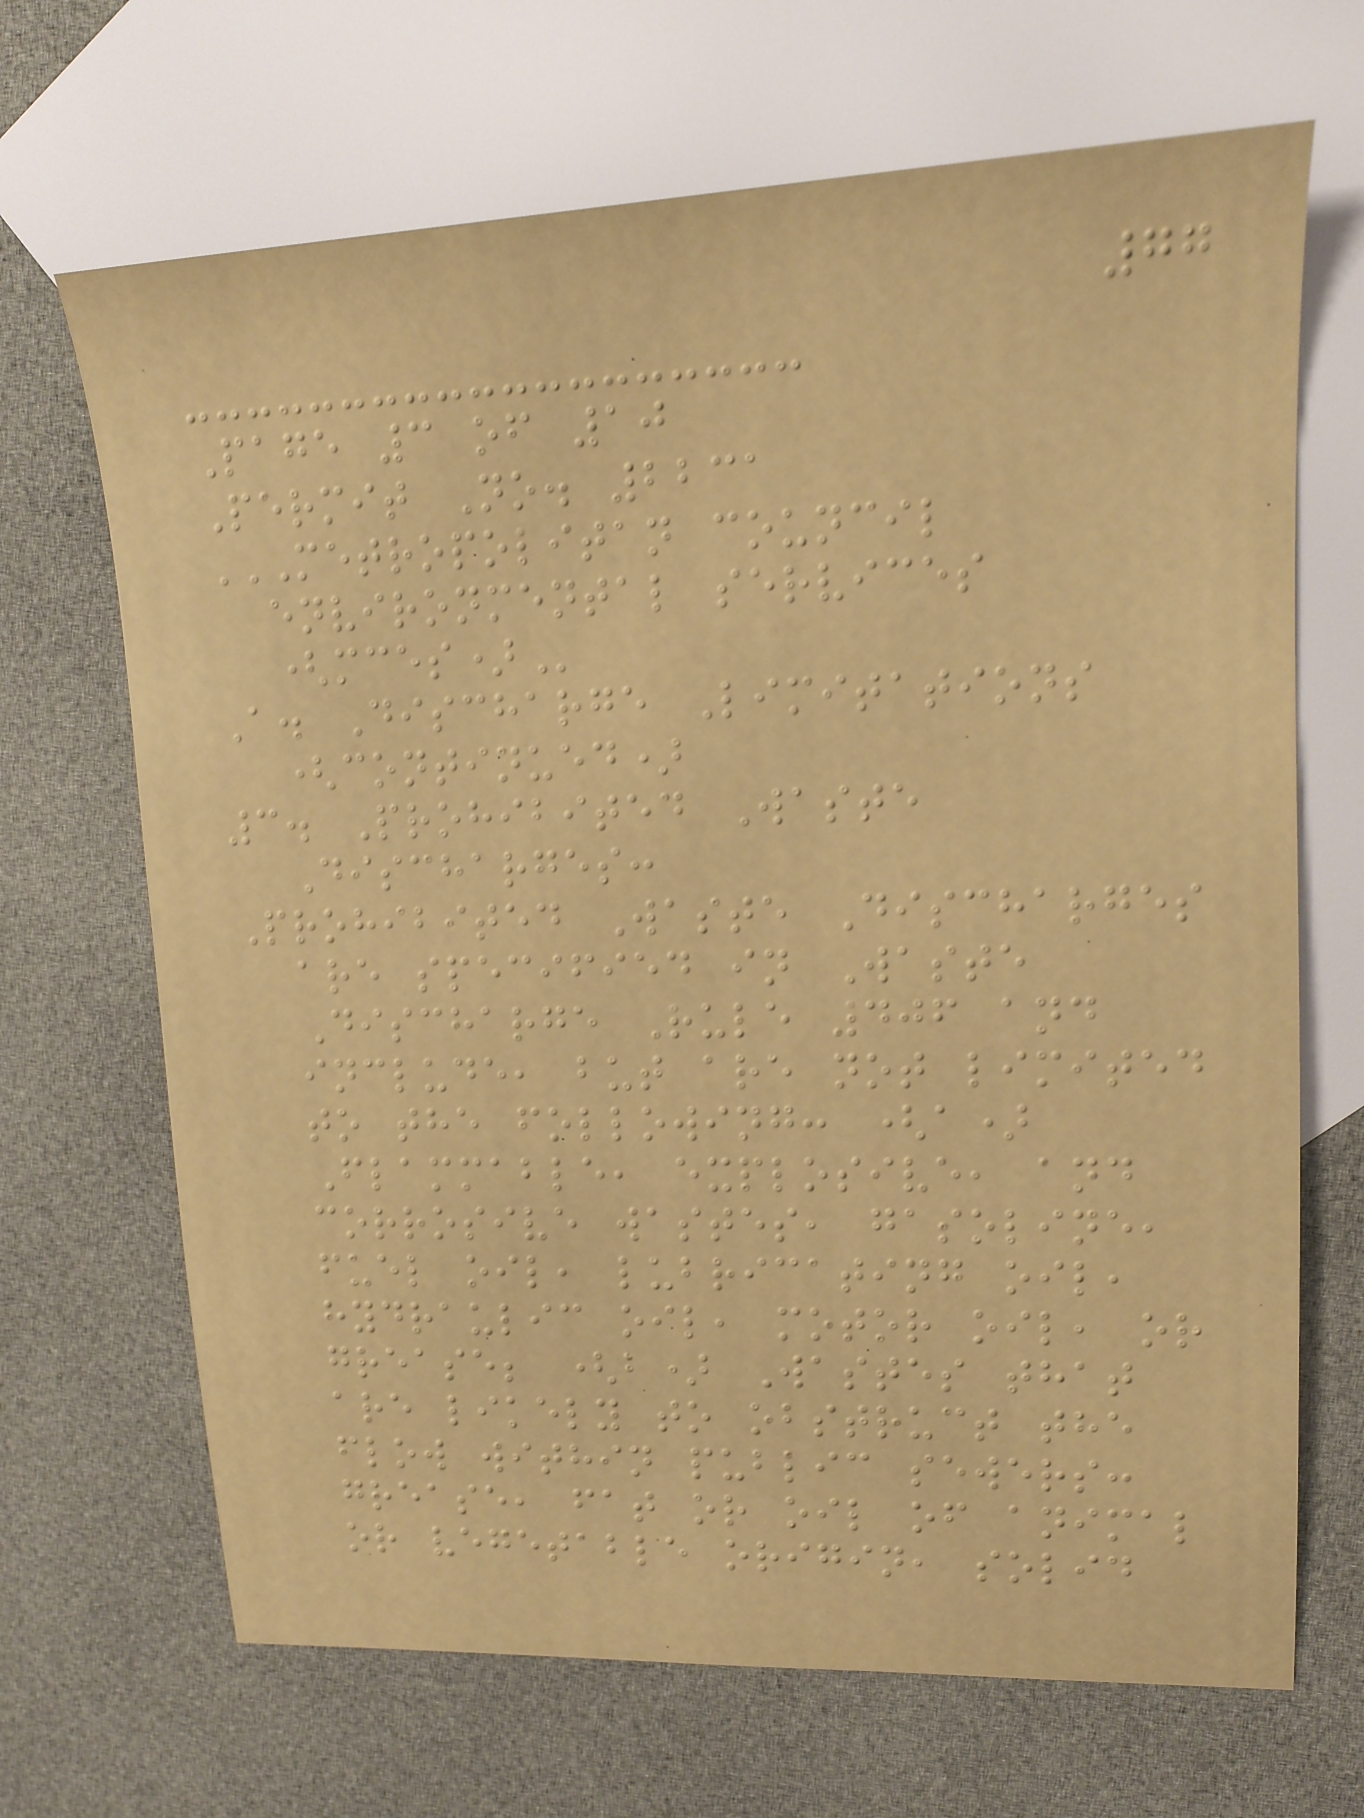77
Page 3 of 10
Permit No. 2231
METROPOLITAN COUNCIL
ENVIRONMENTAL SERVICES
(MCES)
A. Discharge Limitations
(continued)
3. Prohibited Waste
Discharges:
Prohibited Waste Discharges
are specified in Waste
Discharge Rule 406 and
include, but are not limited
to the following: (a)
Flammable, explosive, and
corrosive wastes, gasoline,
fuel oil, lubricating oil,
hydraulic oil, motor oil, or
grease; (b) Wastes that
are likely to obstruct the
flow within public sewers:
grease, fat or oil of animal
or vegetable origin, solid
